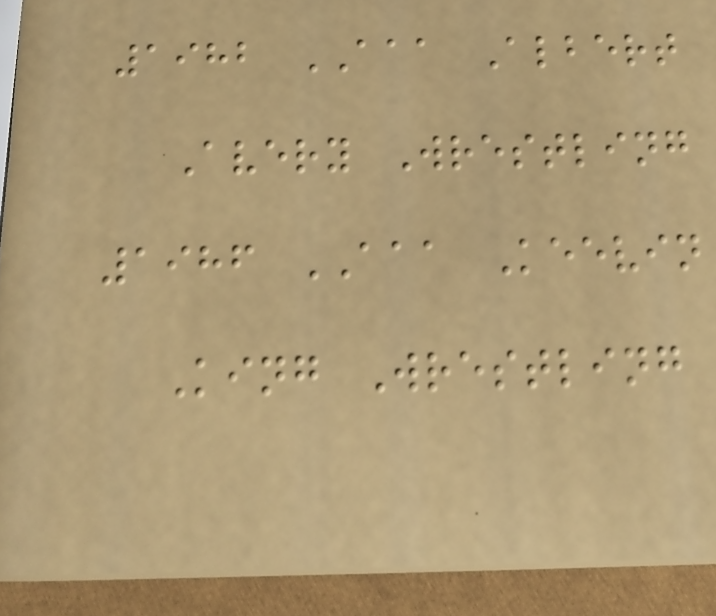1982 AAA Albert
Avery Wrestling
1986 AAA Keevin
King Wrestling
